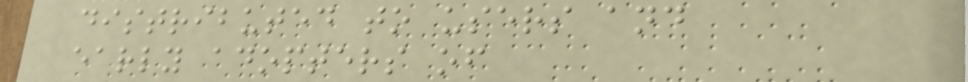distributed to users and
early adopters of
